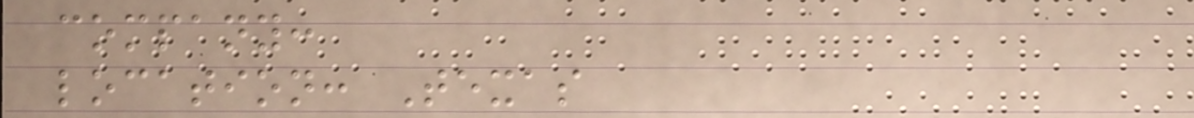company:
location: Texas
